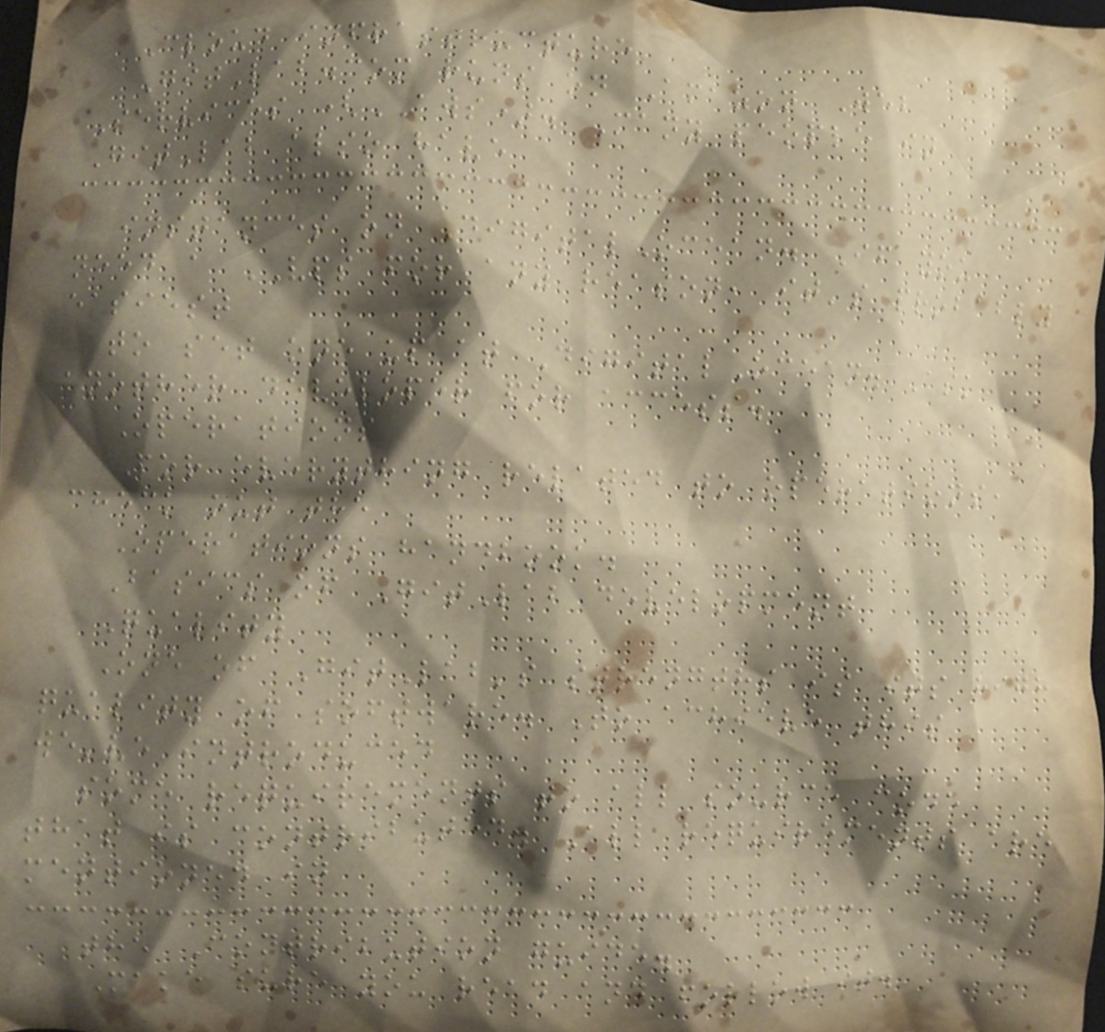Cloud infrastructure
GitLab.com runs on Amazon Web
Services (AWS). Many people in
GitLab also have
instances on DigitalOcean. If you
need a VPS for any reason, it's probably
easiest
to set one up at DigitalOcean. Ask
another developer for access.
Operations
For everything related to operations,
check out the
Operations handbook.
Basics of GitLab development
Quality
One of GitLab's strengths is its high
quality of software. To achieve this
we've introduced
some requirements to all source code
that is contributed. All requirements are
mentioned in
the Contribution guide.
Make sure you read and follow it.
